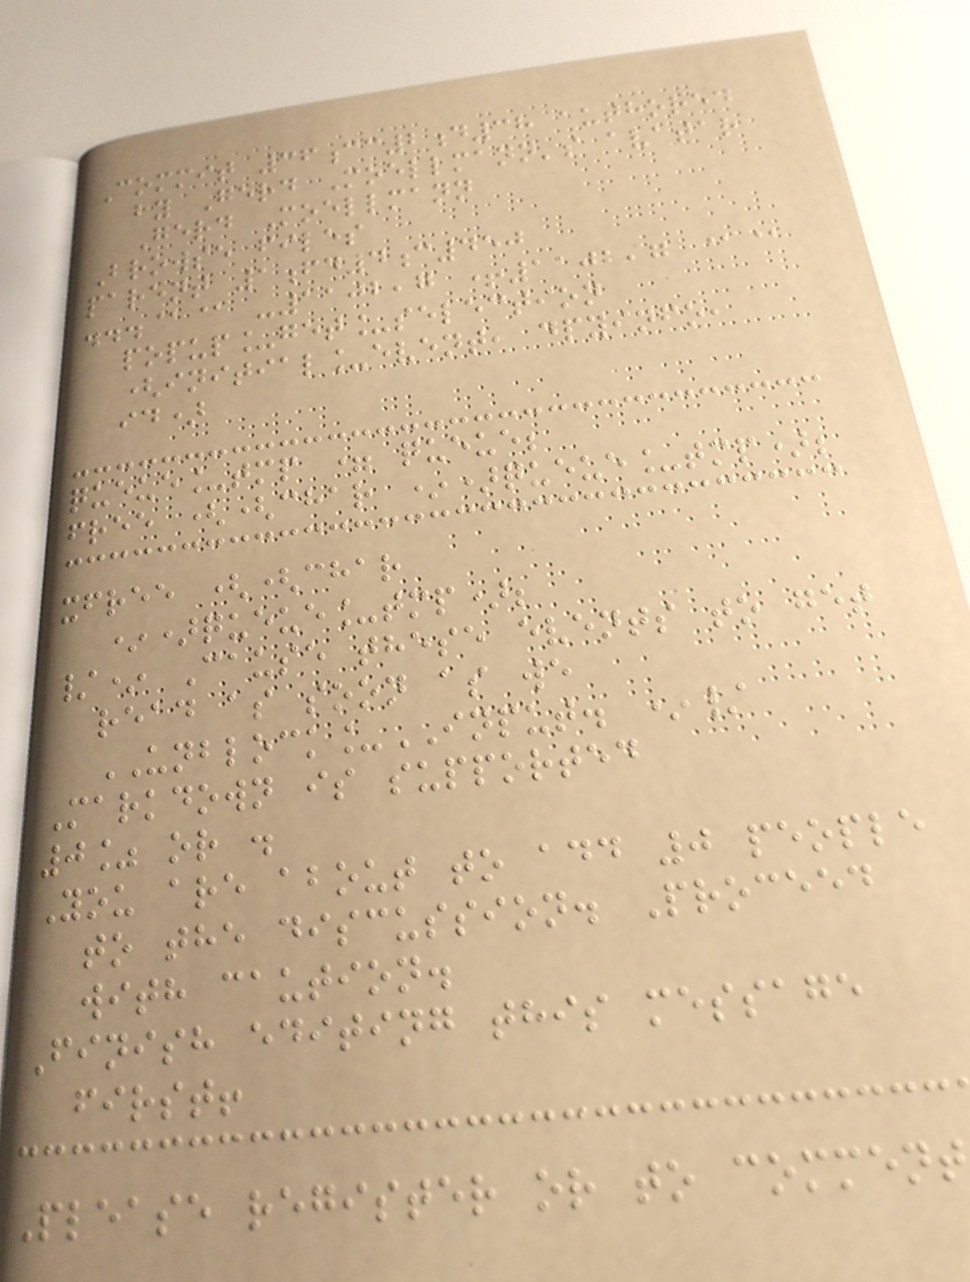Commit 36cc2d38 authored
by Gerd Moellmann's avatar
Gerd Moellmann
Browse files
parent 1fd4c450
...@@ -1102,7 +1102,7 @@
popup_get_selection
(initial_event, dpyinfo,
id)
queue_tmp = queue;
free ((char *)queue_tmp);
xfree ((char
*)queue_tmp);
/* Cause these events to get
read as soon as we
UNBLOCK_INPUT. */
Markdown is supported
0% or .
You are about to add 0 people
to the discussion. Proceed
with caution.
Finish editing this message
first!
Please register or to comment
